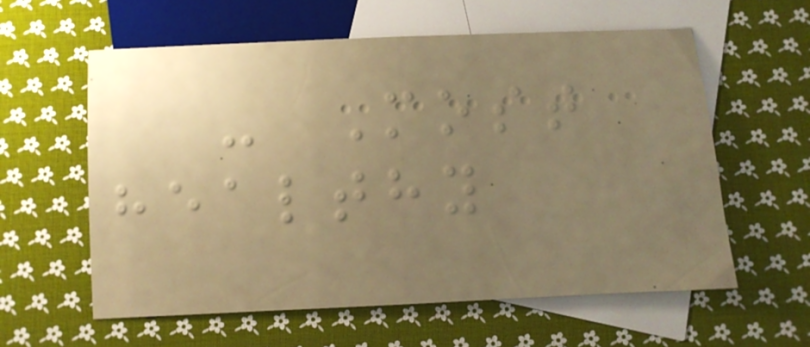- Most
healthy
